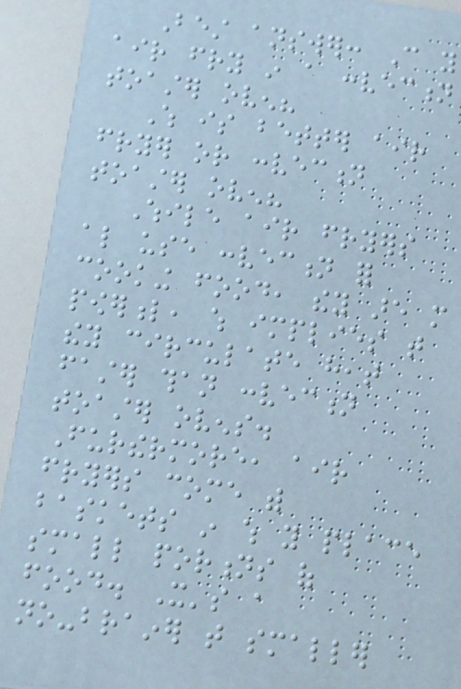Best answer: Can you
air fry in a convection
toaster oven?
Which is better air
fryer or convection
toaster oven?
While air fryers
also use convection for
cooking food, they are more
powerful, which implies that
they circulate heat
faster than convection
toaster ovens.
Furthermore, air
fryers come with
baskets in which you place
small portions of
food. It's a
no-brainer that smaller
